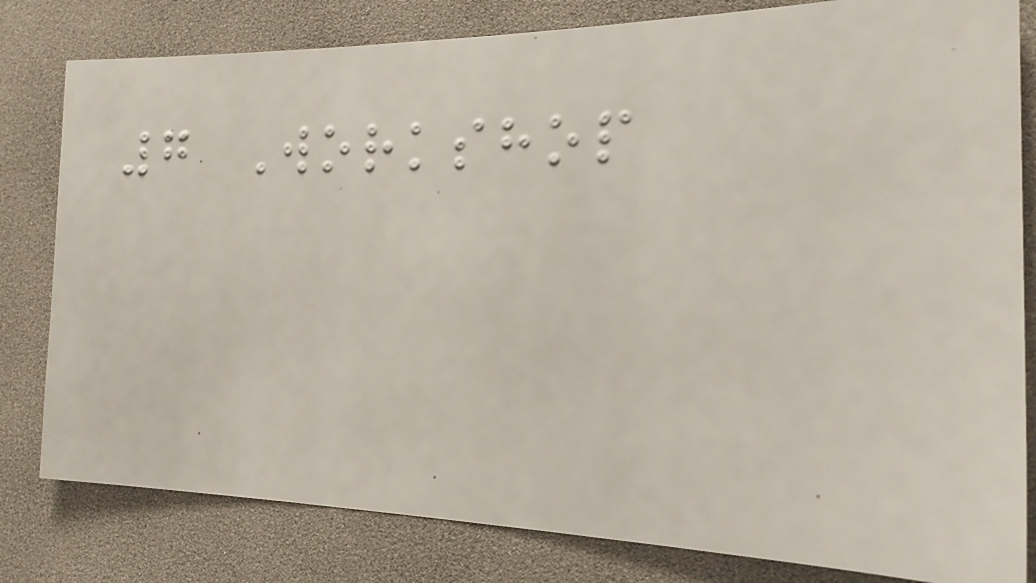7 Workshop
